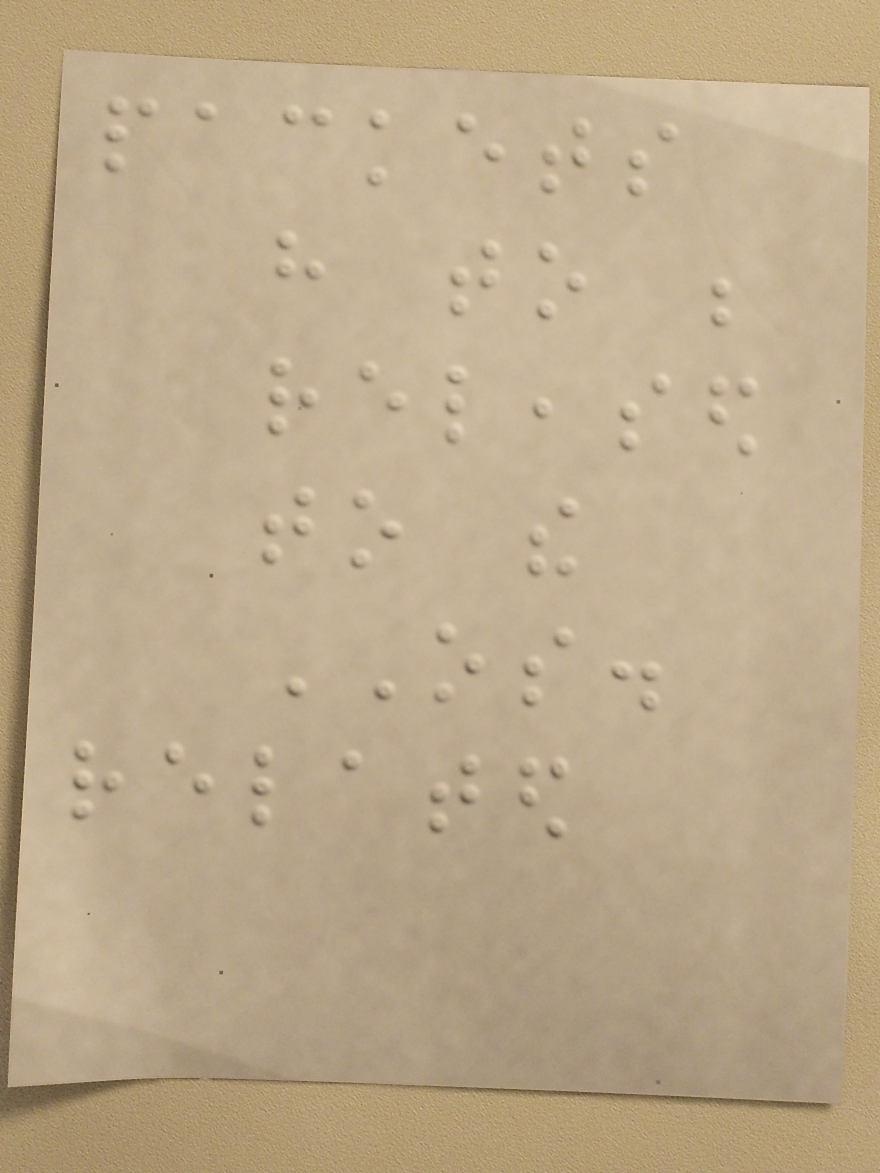packets
have to be
released
to the
OS.
related
